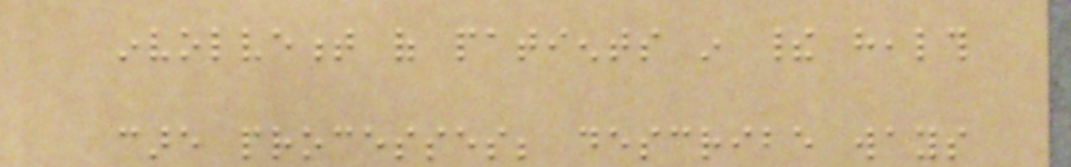involvement of patients in their health
care processes; describe ways
